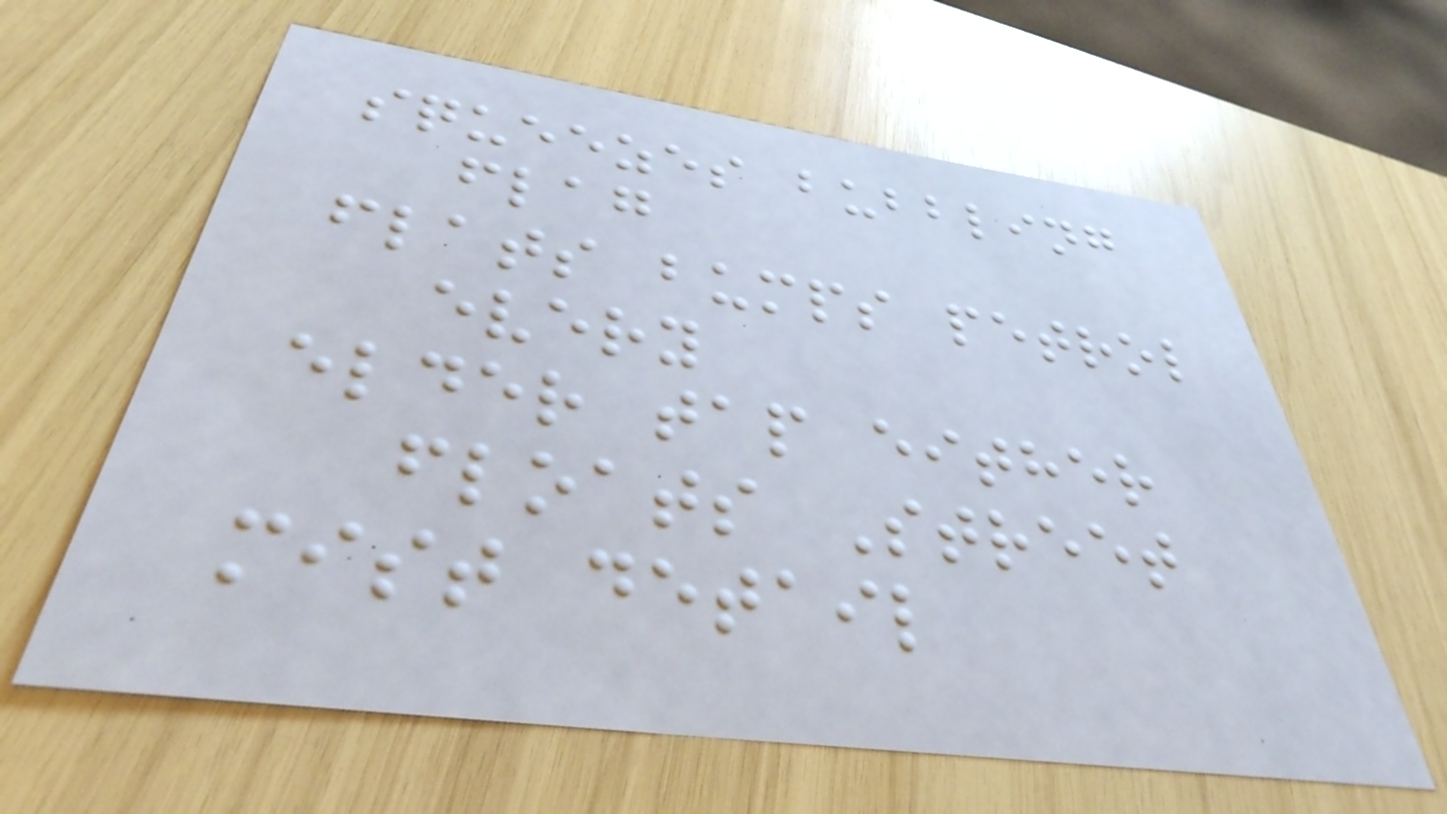squeezes bubbling
flag
flats bumps petrol
every
elder tap either
floats Street
mist detail
